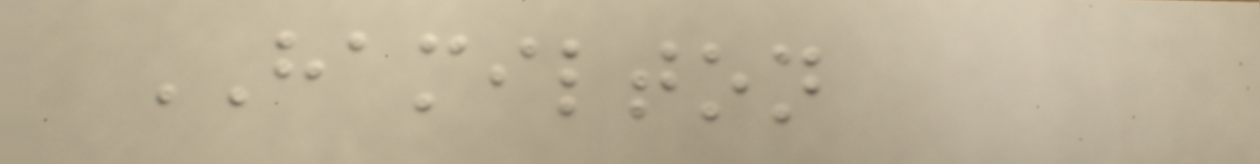HAMILTON
